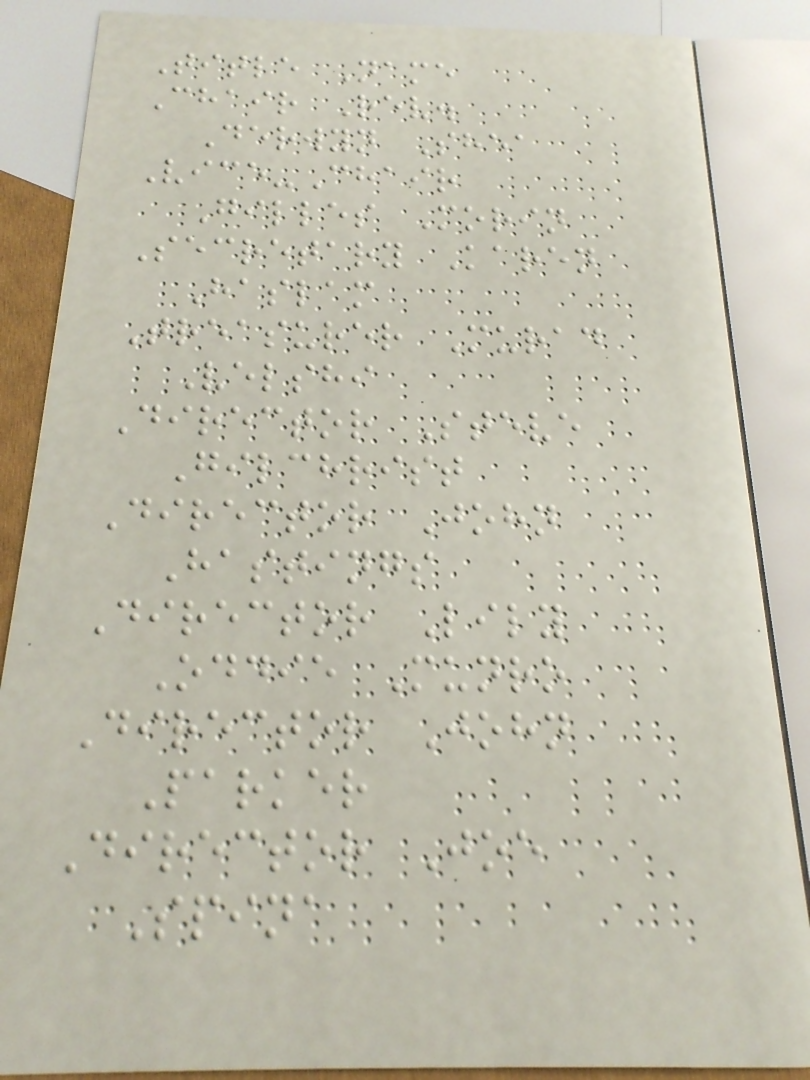Title Name
Chair Rev.
Derwyn Shea
Vice-Chair
Gilles Morin
Secretary Karen
Haslam
Treasurer Murad
Velshi
Director Steve
Gilchrist
Director John
Hastings
Director Lily
Oddie Munro
Director John
Parker
Director Joe
Spina
